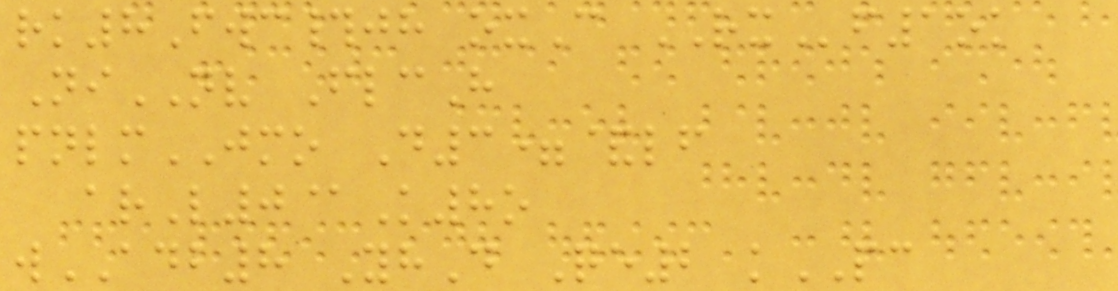rk8Fwc#jh oxC RXf1ok
NiNV FlcH
pnlmJMO D3=&lf
arL0@K8o
wADB8 YhD Qe2 kPC
